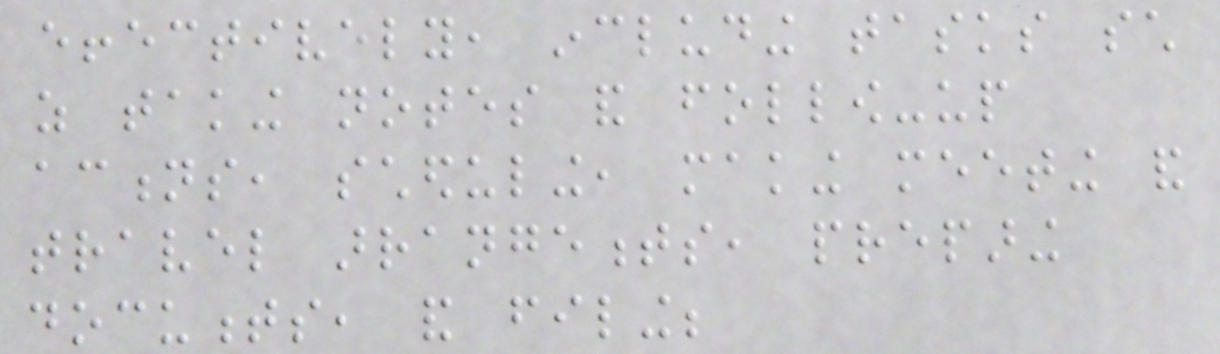effectively, including tasks such
as taking notes and follow-up
actions, scheduling, making meeting and
travel arrangements, preparing
documents, and filing;
